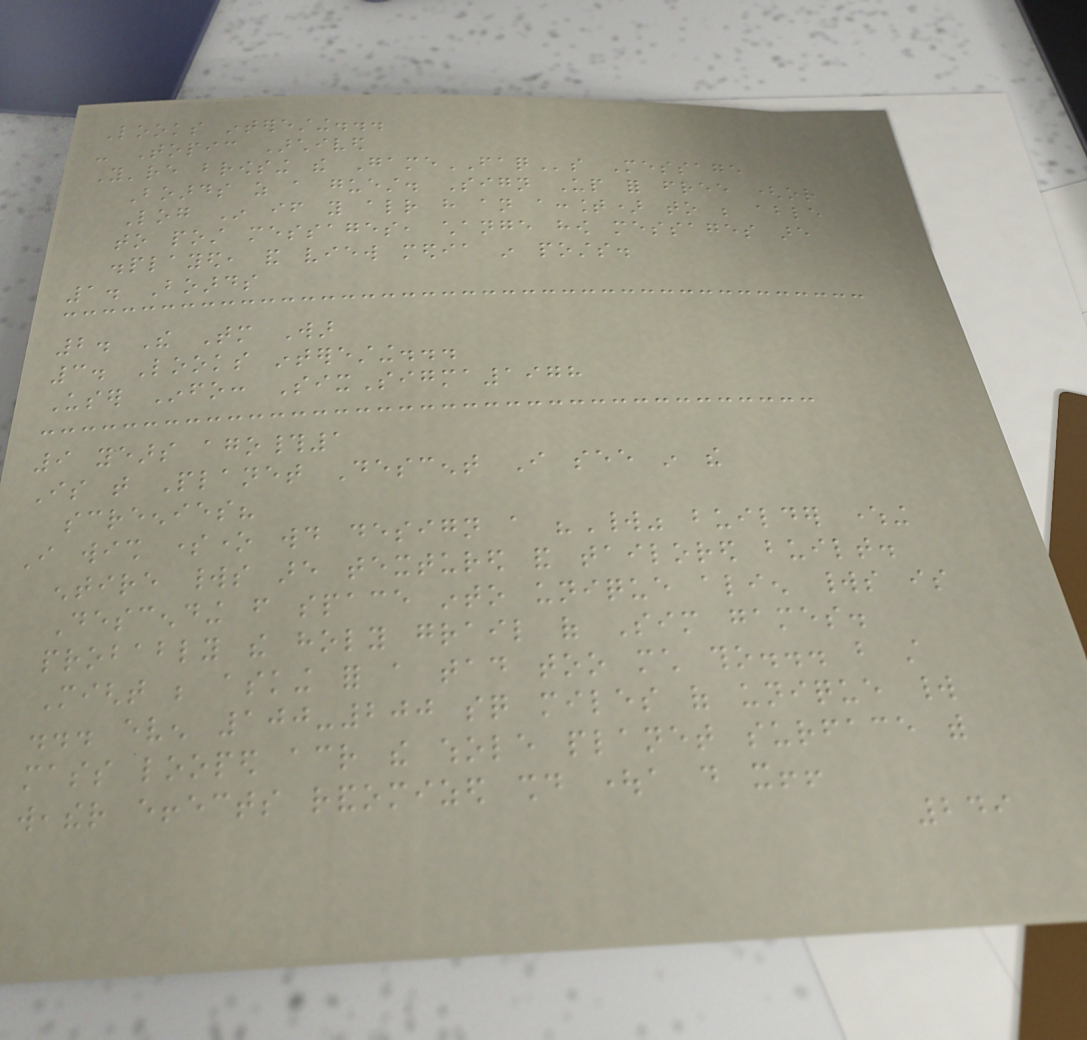Looks interesting...
- Topic Archived
You're browsing the GameFAQs Message
Boards as a guest. Sign Up for free (or
Log In if you already have an account) to be able
to post messages, change how messages are
displayed, and view media in posts.
1. Boards
2. The Tomorrow War
3. Looks interesting...
User Info: SixSigma1978
9 years ago#1
Is that Planet Descent I see in the
screenies?
I wish someone would design a "World" builder whereing
entire worlds are textured and tailored built.
Descending from space into unique alien worlds is
probably the holy grail of Sim games.
Might be asking for a tad too much tho... but still
... even 100-200 sq miles of unique world
mass looped across the whole planet surface with
weather effects randomized should oughta do it!!
249
